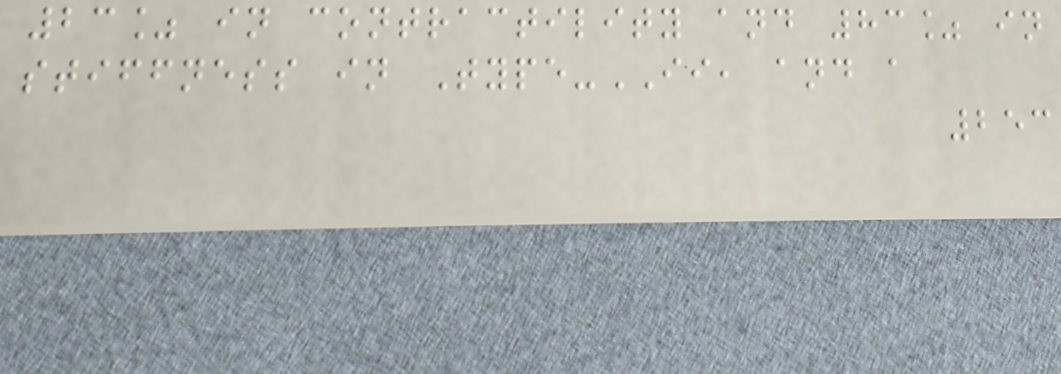23% in contractility and 83% in
stiffness in Type-II, and a
253
